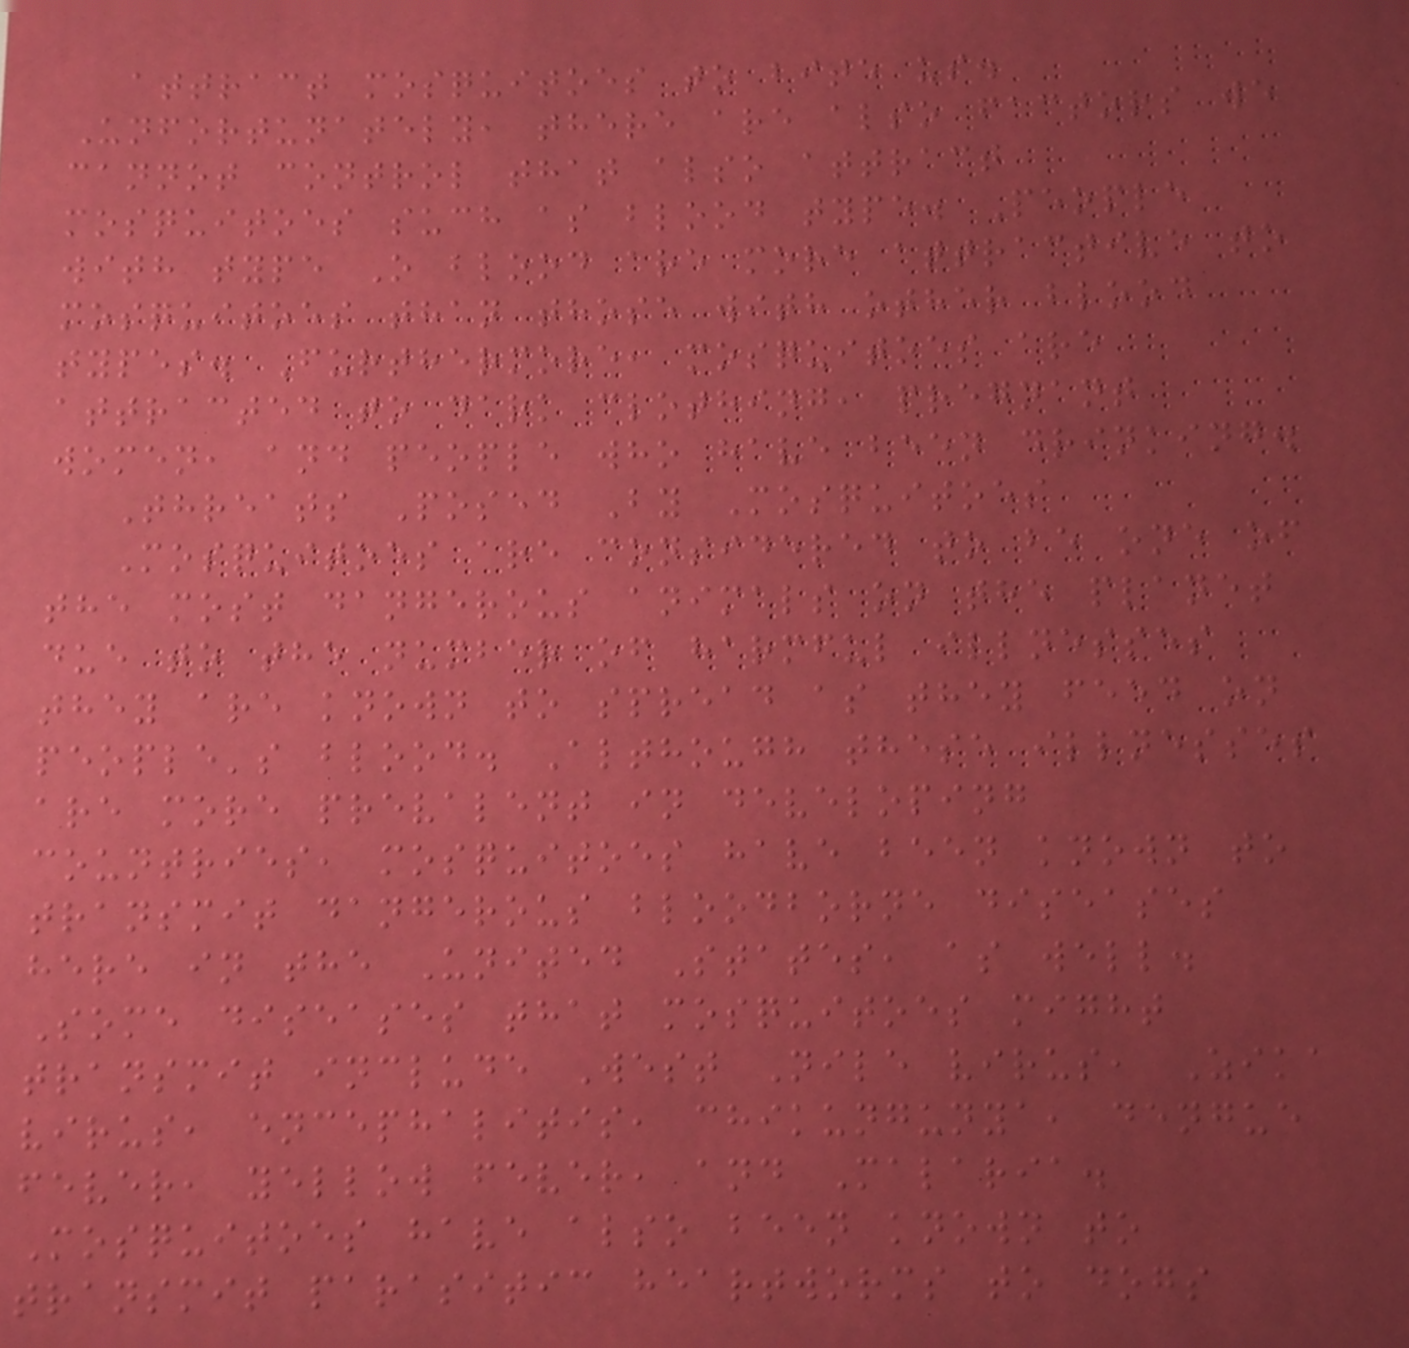attract mosquitoes to bite us.
Unfortunately, there are also factors we
cannot control that also attract
mosquitoes such as blood type. People
with type O blood are more attractive to
mosquitoes than those with other blood
types. Furthermore, mosquitoes are
attracted to dark clothing, pregnant
women, and people who have been drinking.
Threats Posed By Mosquitoes
Mosquitoes are considered to be one of
the most dangerous animals on the planet
due to the number of harmful illnesses
they are known to spread as they feed on
people's blood. Although these illnesses
are more prevalent in developing
countries, mosquitoes have been known to
transmit dangerous bloodborne diseases
here in the United States, as well.
Some diseases that mosquitoes might
transmit include West Nile virus, Zika
virus, encephalitis, chikungunya, dengue
fever, yellow fever, and Malaria.
Mosquitoes have also been known to
transmit parasitic heartworms to dogs
